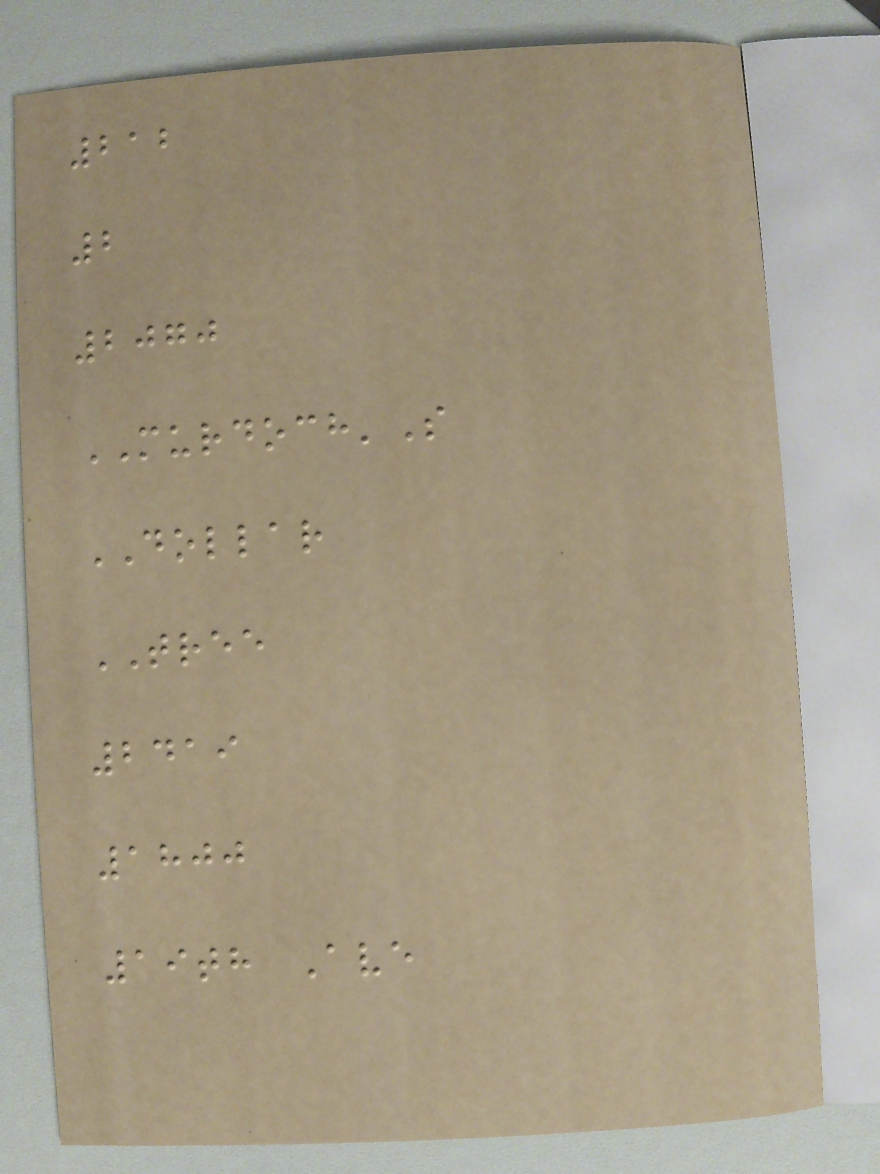212
2
2070
MURDOCH'S
DOLLAR
TREE
2419
1800
19th Ave
